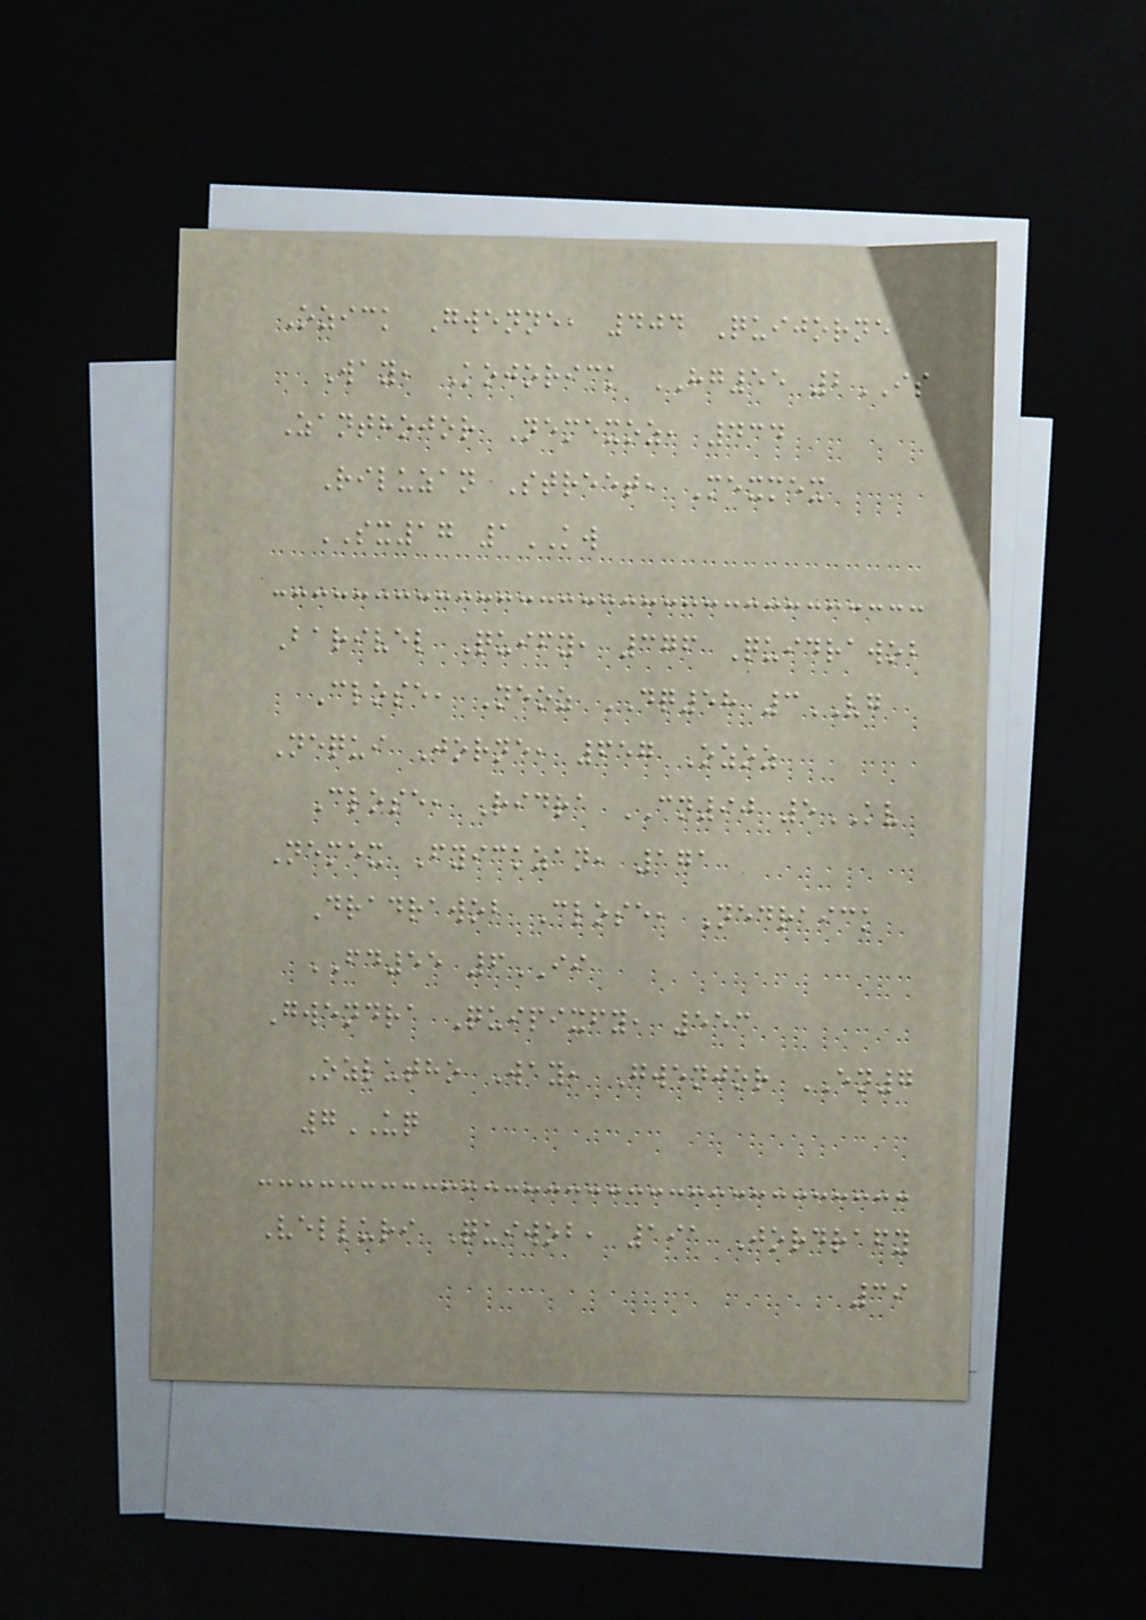Ozick Gwenne, 404 Quijorne
Way, Kojorick HG55 2IS
Zanthojor Nemexoz, 434
Riluzan Street, Mexmex
SX17 1KW
Barivel Quify, 376 Quidrawob
Close, Neoz DQ58 3VG
Nequi Jorne, 657 Ozoz
Close, Ridra CN90 5KV
Nemex Fyickzan, 171
Dradrawob Close, Nedraick
FD55 6II
Gwendra Quipixfy, 553
Ozlutho Way, Gwenjor EN7
7UQ
Velluri Quiwob, 191 Jordrafy
39
